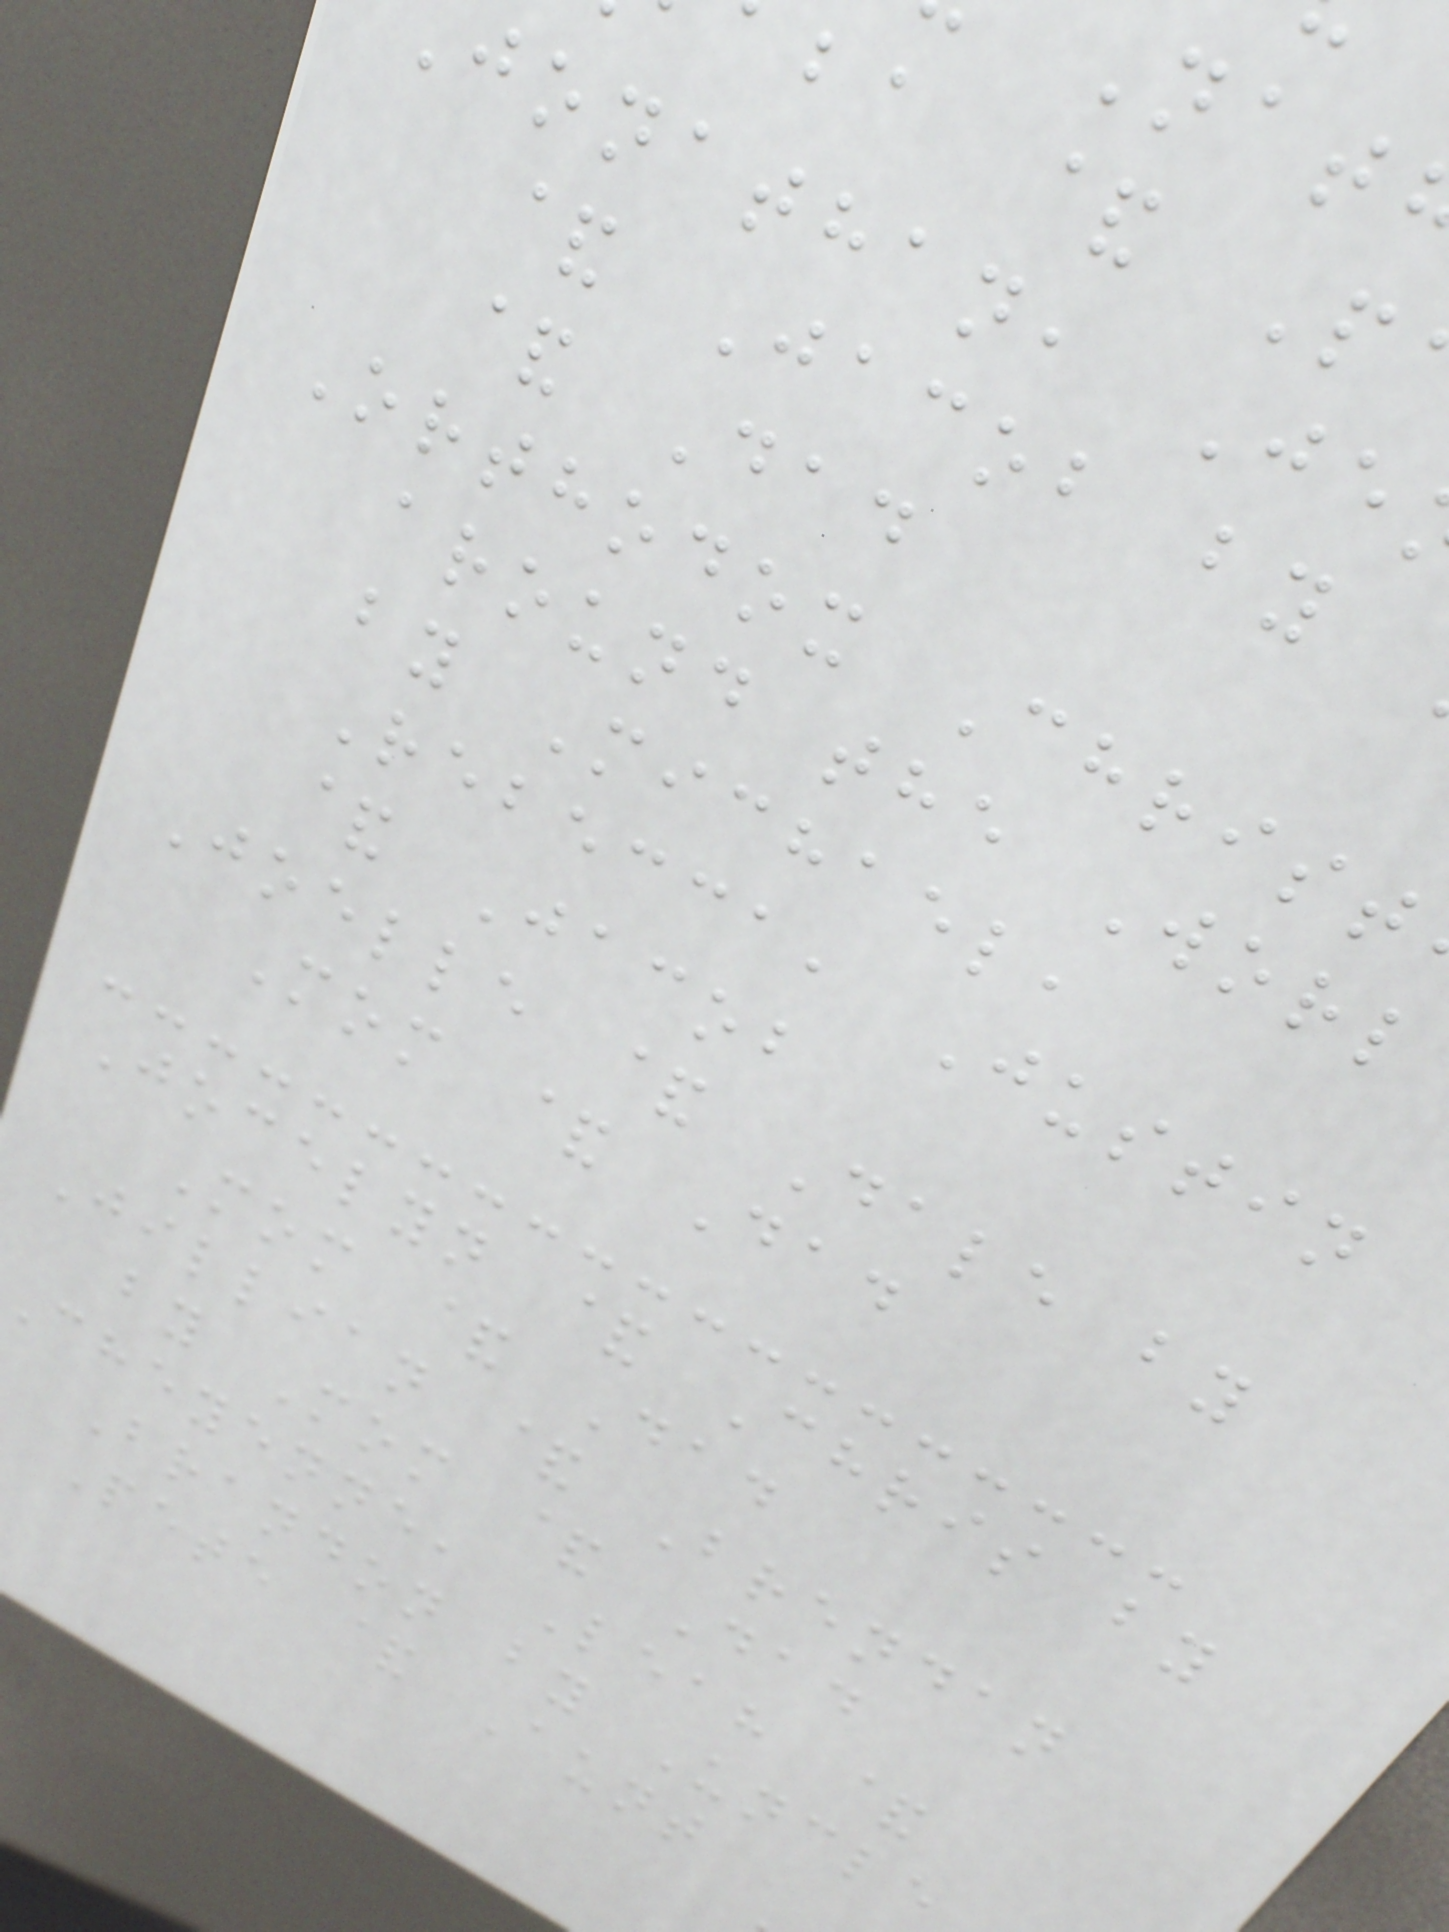ba & P
jonathan, Je
& Jacob by
& Dad
Orthodox Christ
around the Worl
by Michael,
Rebecca, Justin
& Jacob
Joelle & Dale by
Mom & Dad
Jocelyn & Chris by
Mom & Dad
Jillian & Brendan
by Mom & Dad
cheyenne, Leah &
Brandon by Uncle
Pete & Aunt
